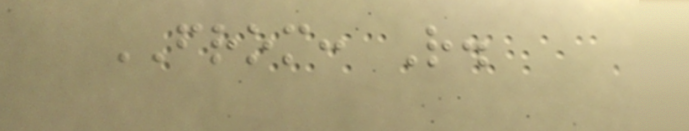FROM: R.
